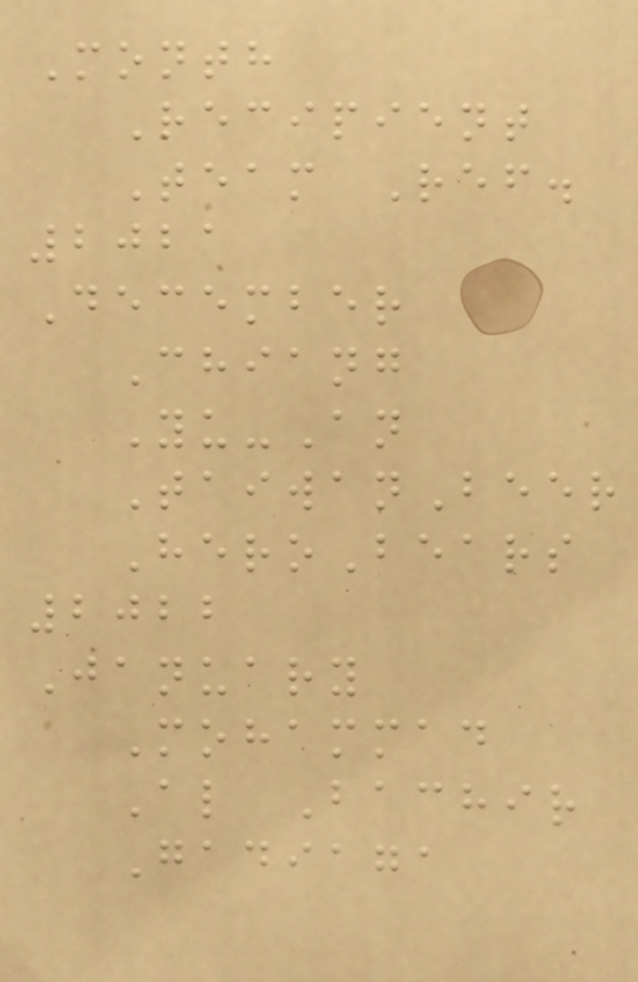Month
Recipient
Team Ref.
2021
December
Chiang
Yu-An
TaiwanBeer
HeroBears
2022
January
Mohammad
Al Bachir
Gadiaga
